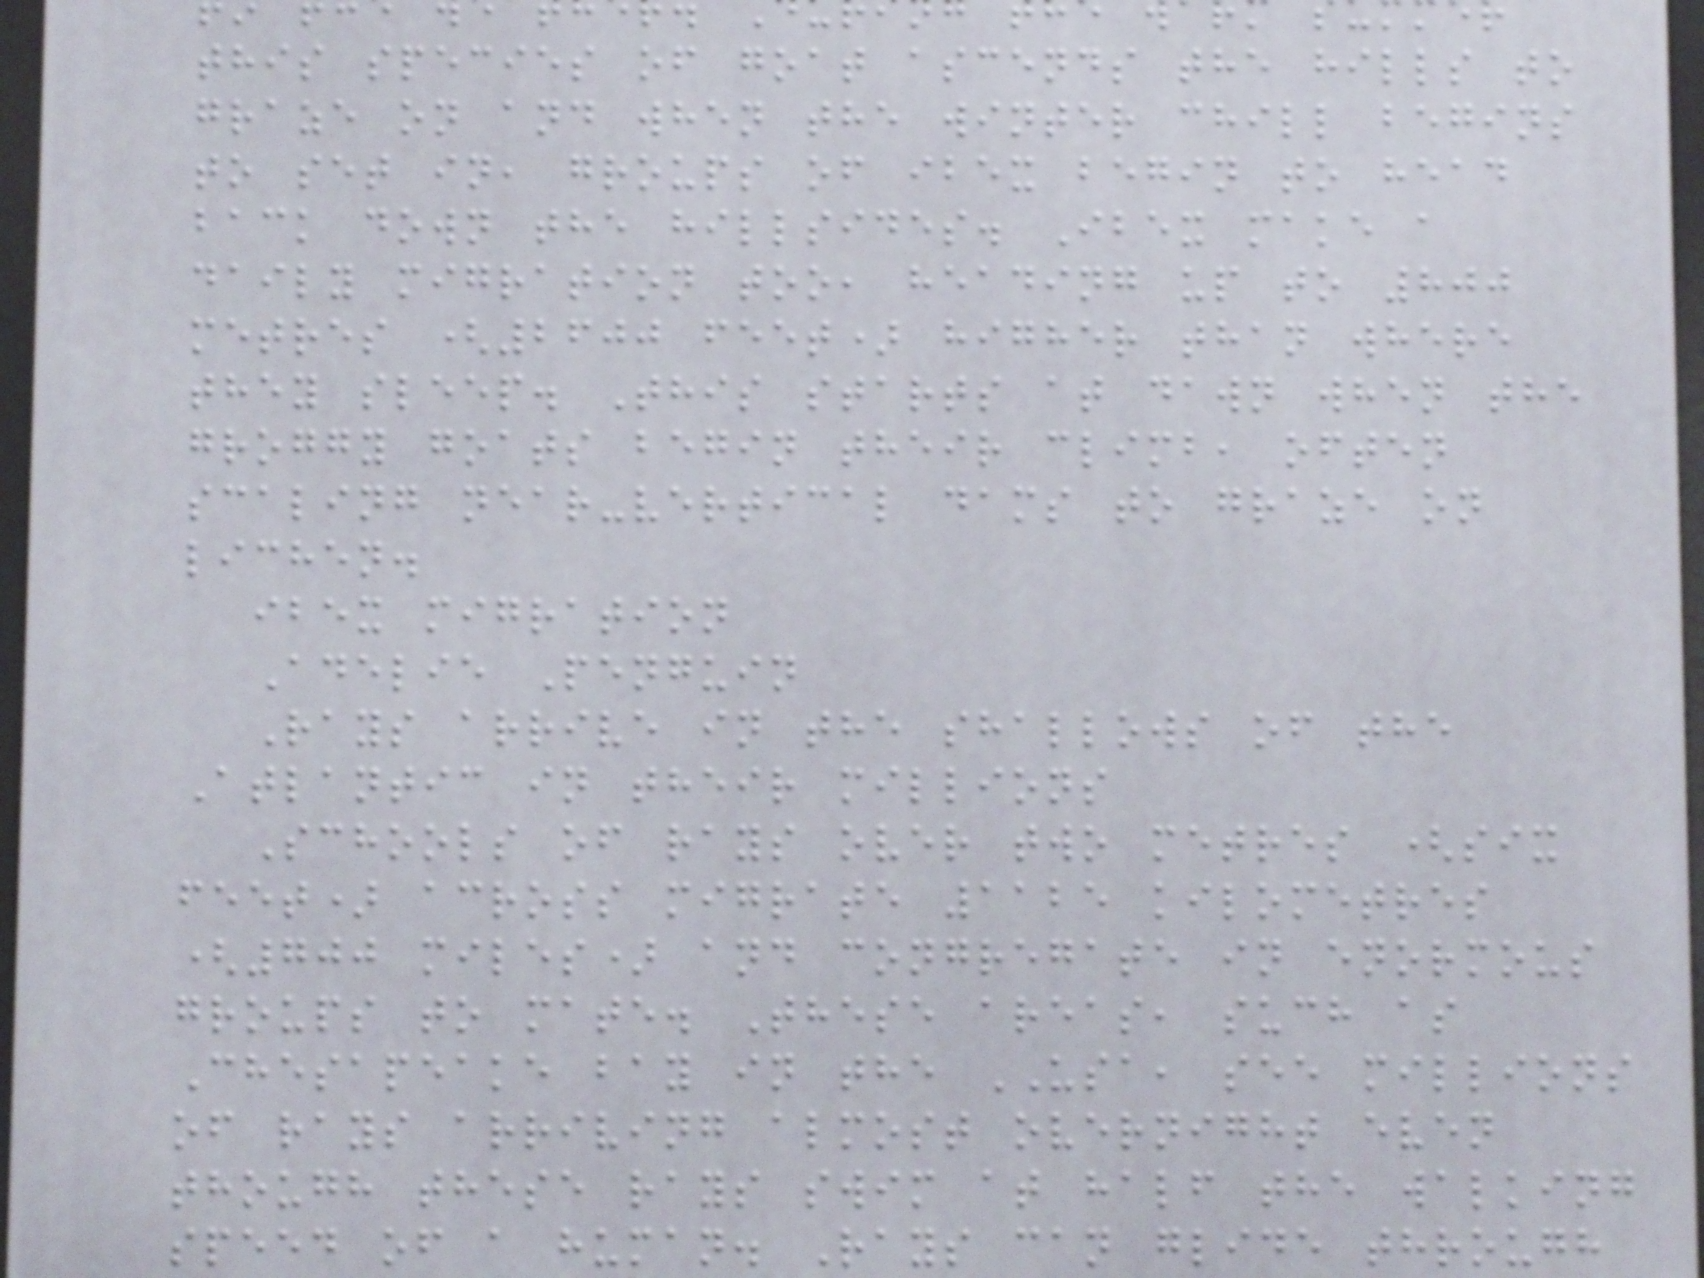this species of goat ascends the hills to
graze on and when the winter chill begins
to set in, groups of ibex begin to head
back down the hillsides. Ibex make a
daily migration too, heading up to 800
metres (2600 feet) higher than where
they sleep. This starts at dawn when the
groggy goats begin their climb, often
scaling near-vertical dams to graze on
lichen.
ibex migration
Adelie Penguin
Rays arrive in the shallows of the
Atlantic in their millions
Schools of rays over two metres (six
feet) across migrate 1125 kilometres
(700 miles) and congregate in enormous
groups to mate. These areas, such as
Chesapeake bay in the USA, see millions
of rays arriving almost overnight even
though these rays swim at half the walking
speed of a human. Rays can glide through
